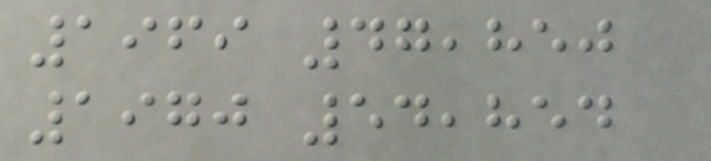1969 47,850
1970 54,854
